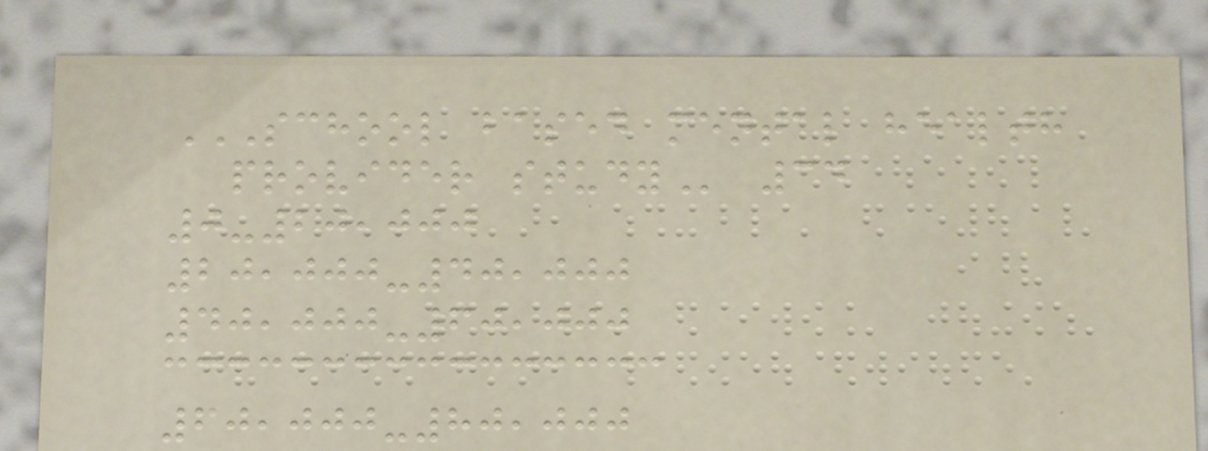SCHOOL BASED MENTAL HEALTH
PROVIDER STUDY 34
0-20,000
20,000-40,000
40,000-60,000
60,000-80,000
